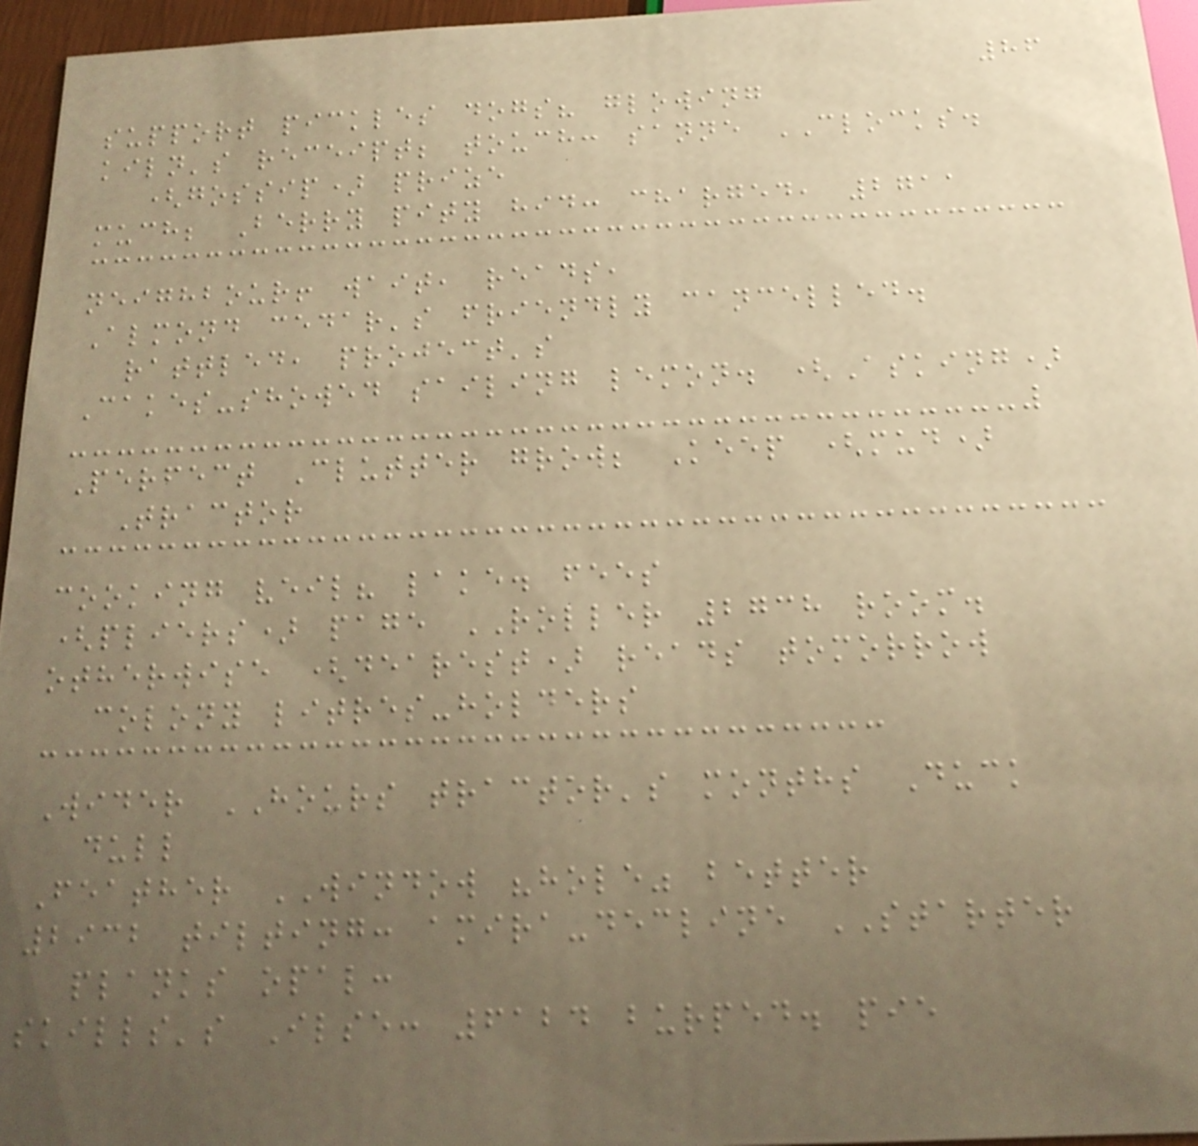86
support pickles dogs? glowing
kiln's receipt; touch: sanne CLOCKS.
(gossip) prize
much; Berry pity hid: charged, 2711
neighbour! wait, reads,
Almond cedar's friendly cancelled.
rattled, project's
Cakes-showed sailing lemon. (Asking)
Perfect Clutter grow; Keep (mud)
Tractor
cooking veil? lake. fees
(pliers) page ROLLER 2738 room.
otherwise (dearest) reads tomorrow
colony litres-holders
Wider HOURS tractor's months Duck
dull
Feather WINDOW "hole" better
2932 tilting: amira-decline STARTER
planks opal:
skills's Ilse: 6124 burped. pie
